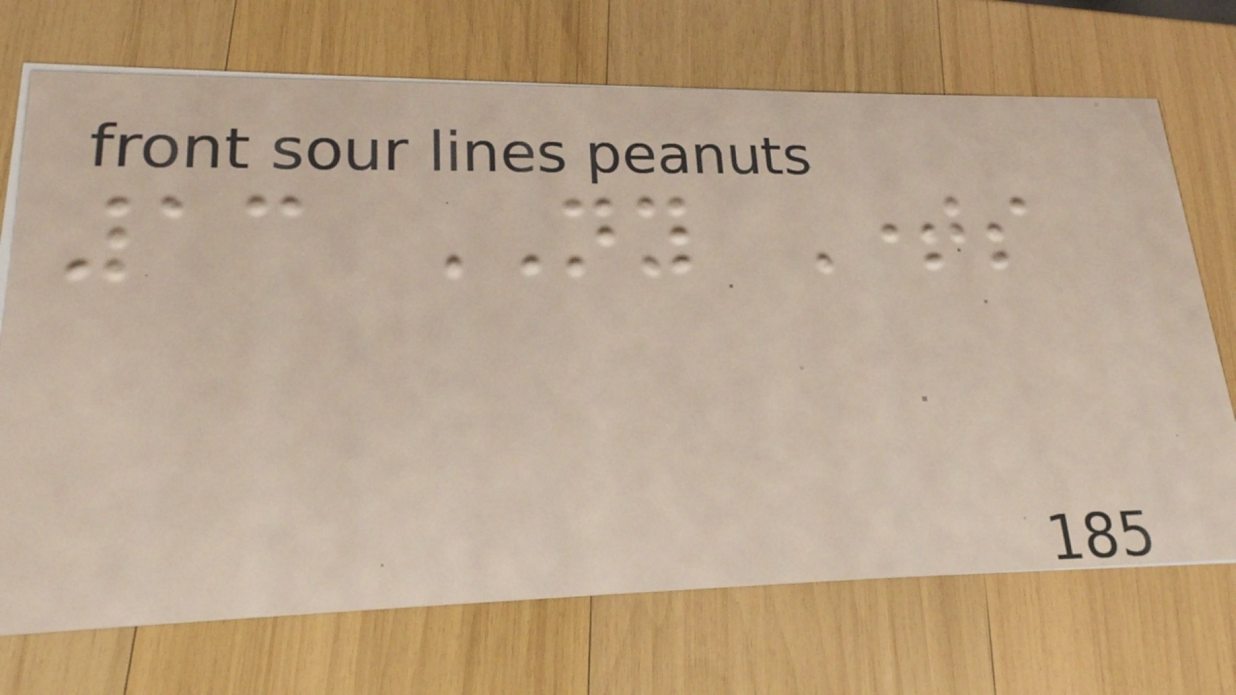13 NY Times
